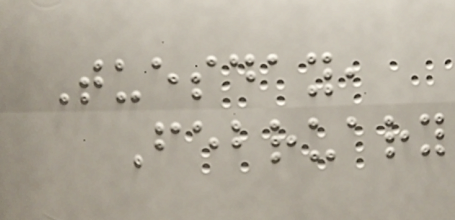Tuesday,
February
